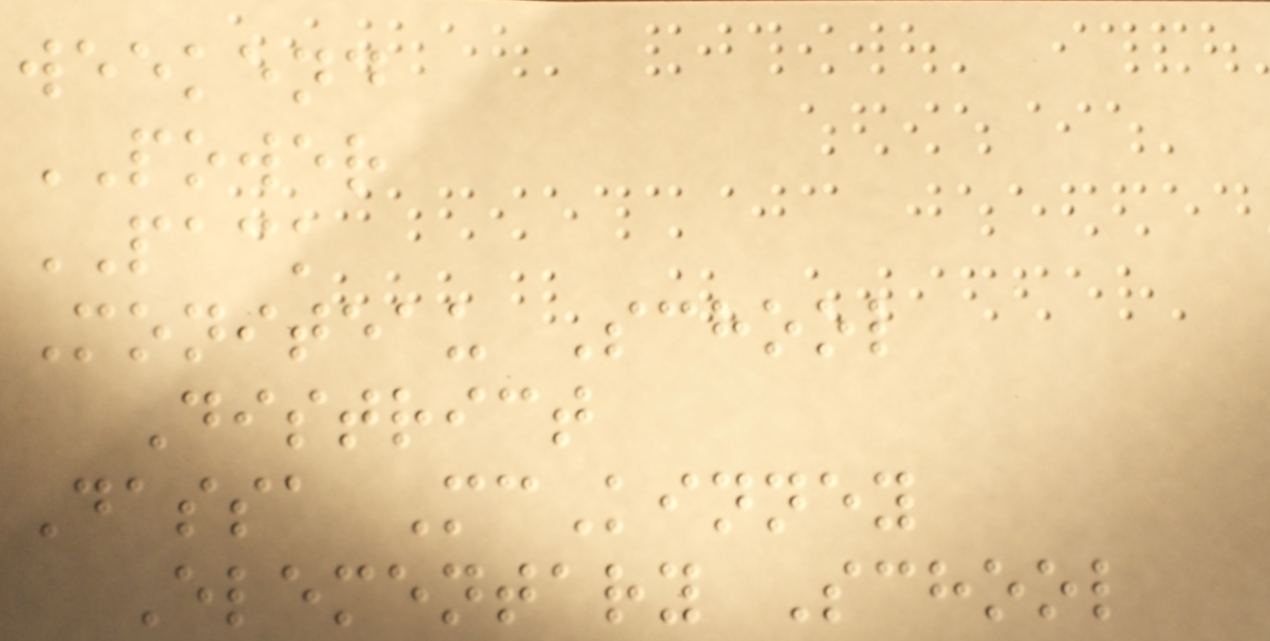weekend
POWER
PACK
Moniteau School
District
Dassa McKinney
Elementary School
